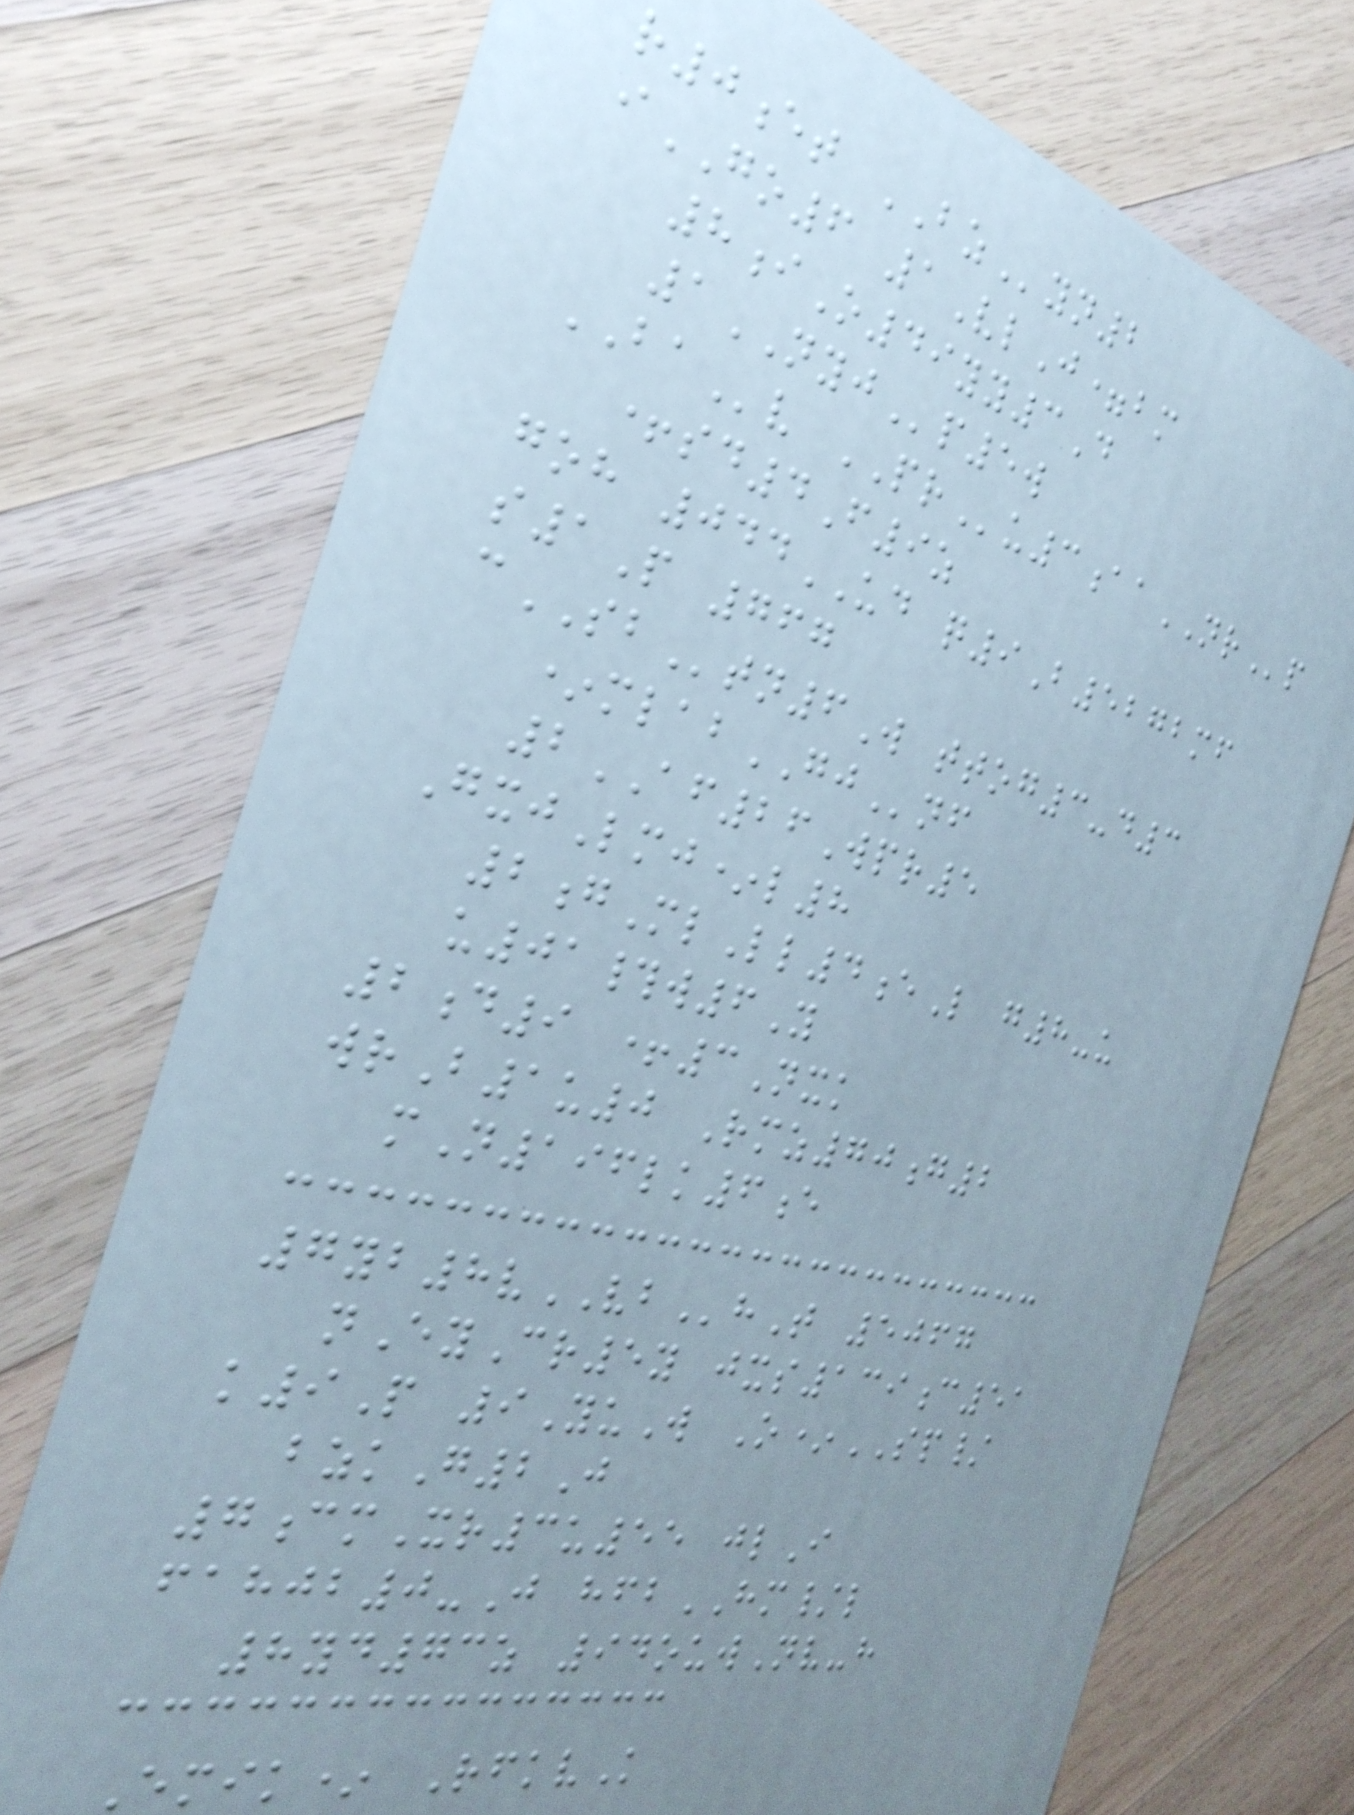r0et BZyn2
iGO6 1VlJ=bm
8iO49yy3D
1NYJp5w
BAv PRu3aaNRp
+sd4F9z
goh 044UD q9B5272mf
s1P 767
cSBtn6W ttog3-d3
*mlabGJnf
2AF26Wpr5
GxjLmj*l8
2gMlLl4eL g8-u
u01#w6Y
2d9 +3Nxk
wrB1u0 Rmz70g2
mN196lk6e
7yb8vVBhT 5067
nEyCr5y jxs139c51
k9P 9YuW O*SP/
bzkG2J
7cmXr3u55 jlI
fahjb0-J hfbHM/l
8yd73z 94ouwNv-h
Emik* RfkvK
